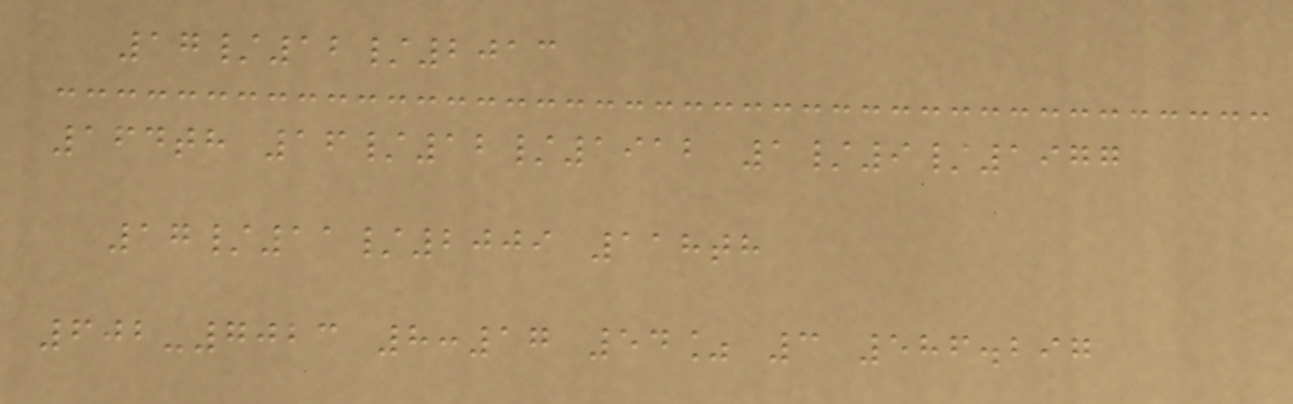17/12/2013
164th 16/12/1912 1/9/1977
17/11/2009 118th
602-7023 8:17 54% 3 586.297
